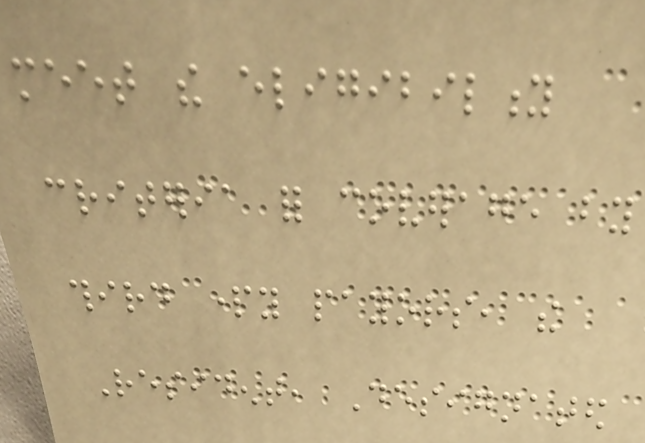meet the eligibility
criteria for coverage by
third party payors, the
Resident, Designated
